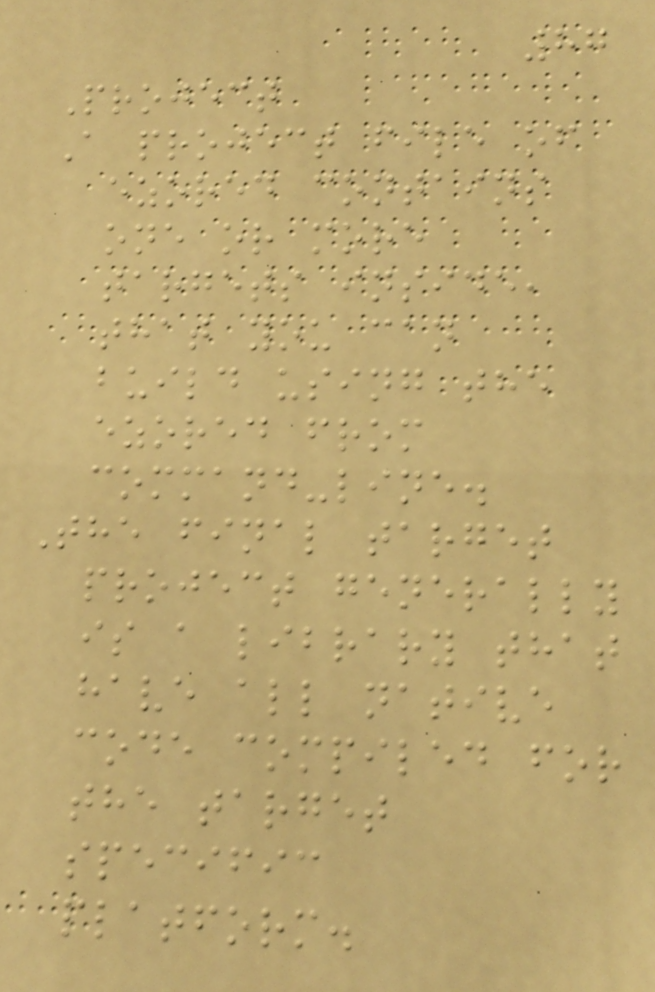87
Project
A project file of
ezored contains
one or more
targets inside,
that you can
build using the
ezored from
command-line.
The final target
project generally
is a library that
have all native
code compiled for
the target
specific
platform.
